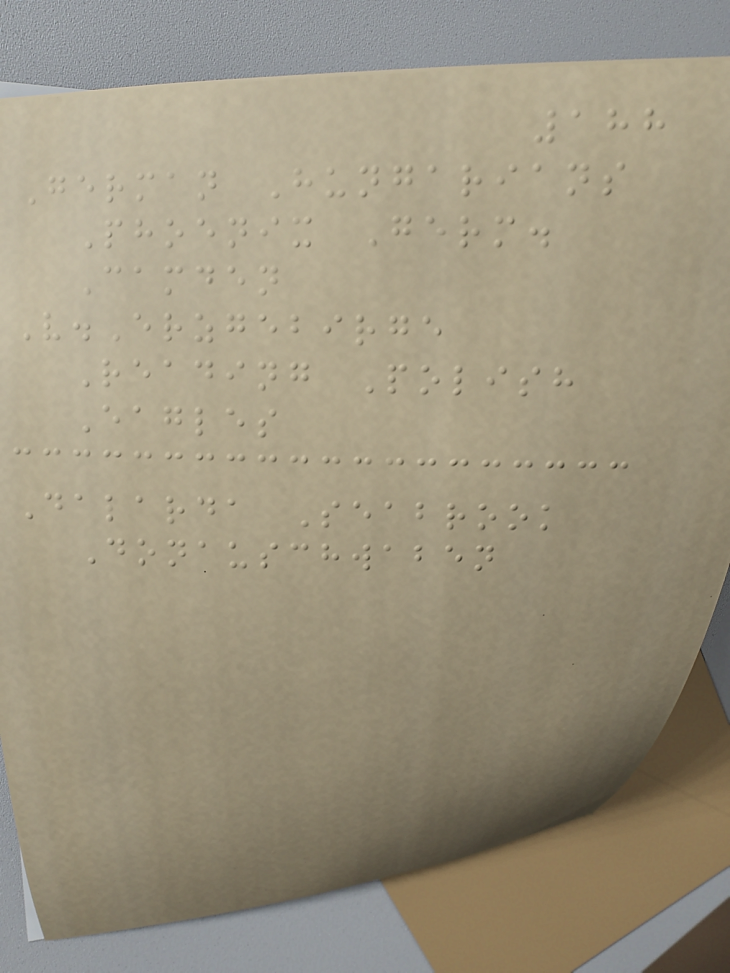188
German Hungarians
Phoenix Germ.
Camden
V.Erzgebirge
Reading Polish
Eagles
Dalarda Seabrook
Donauschwaben
